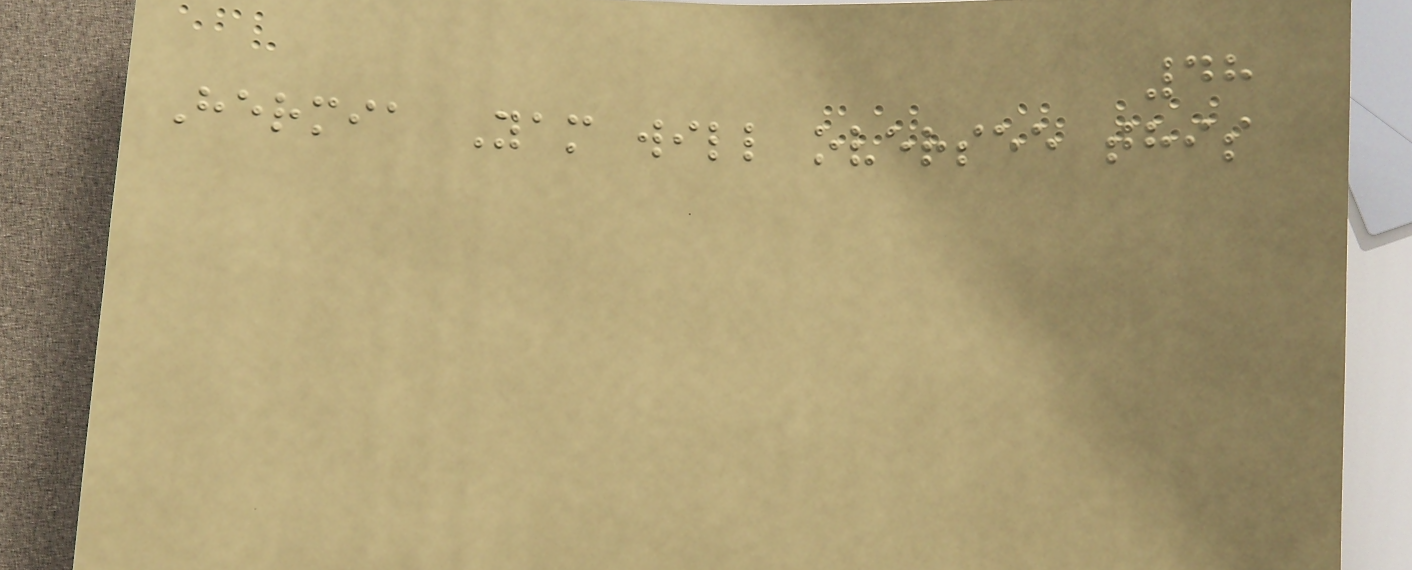48
Hermia Yam will oversee this
